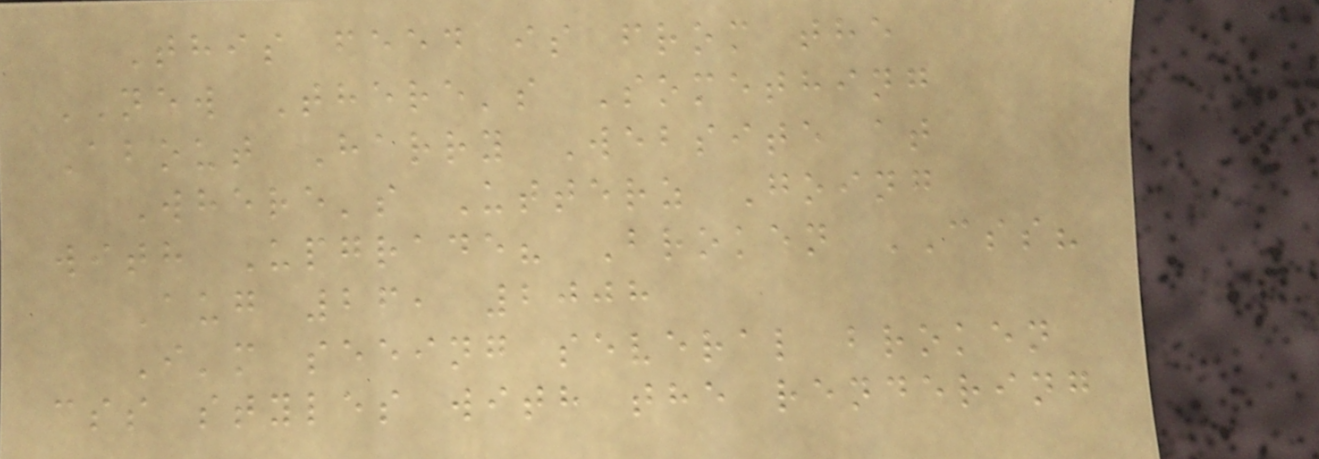This feed is from the
NEW There's Something
About Harry Website at
Where's Utterz Going
with Upgrade? Broken CSS?
Aug 26, 2008
I'm seeing several broken
css styles with the rendering
